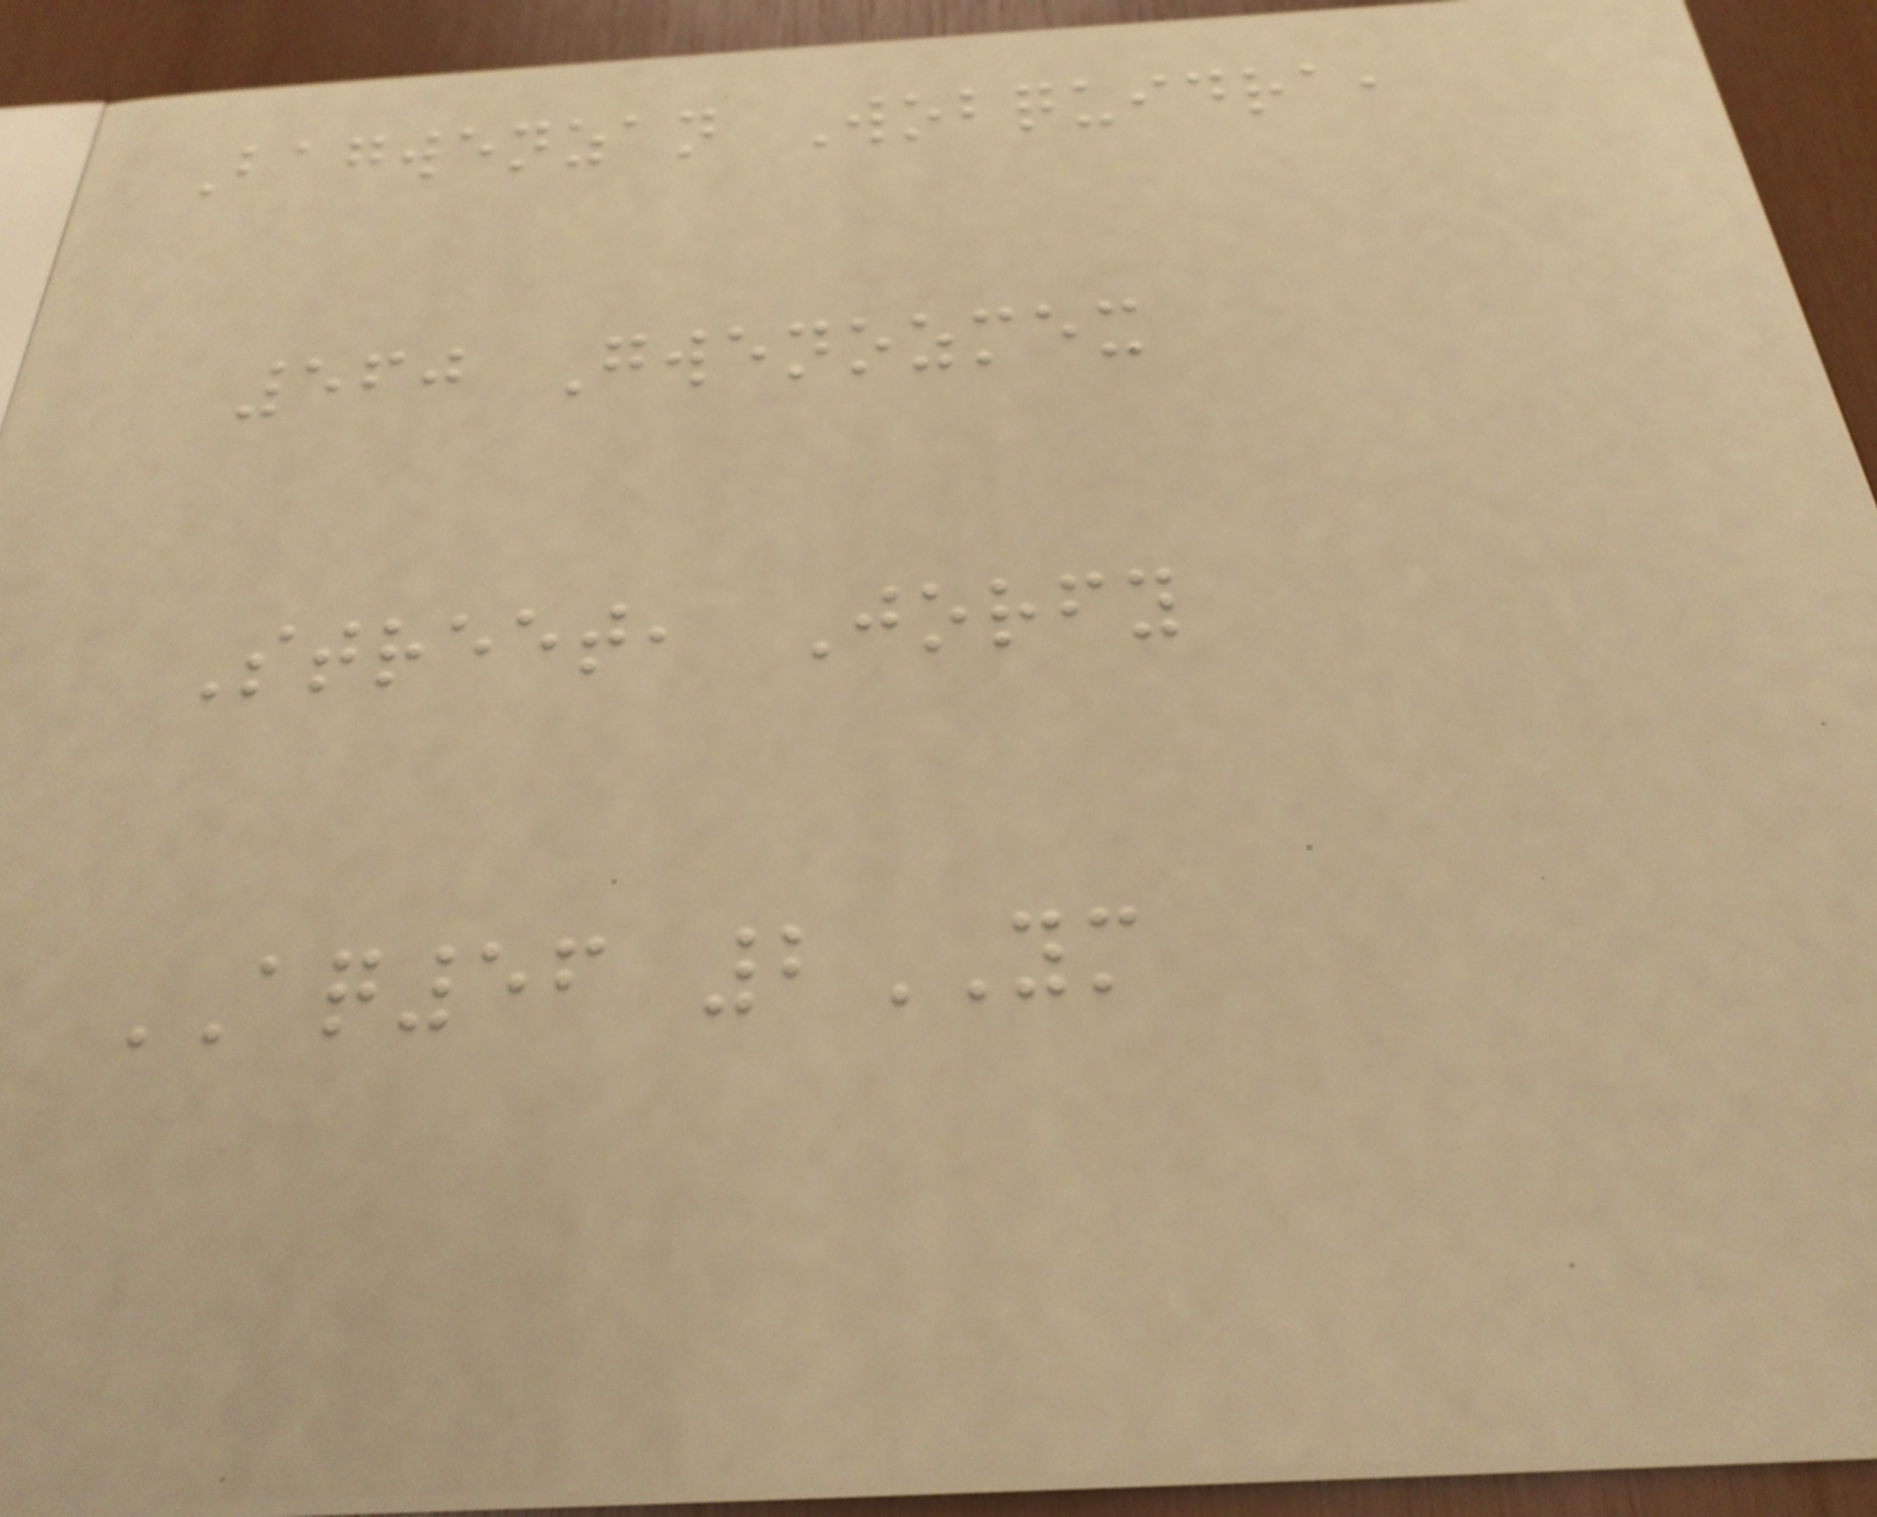Bagwenzan Wobquidra,
560 Gwenozmex
Street, Jorfy
AQ56 2YM
